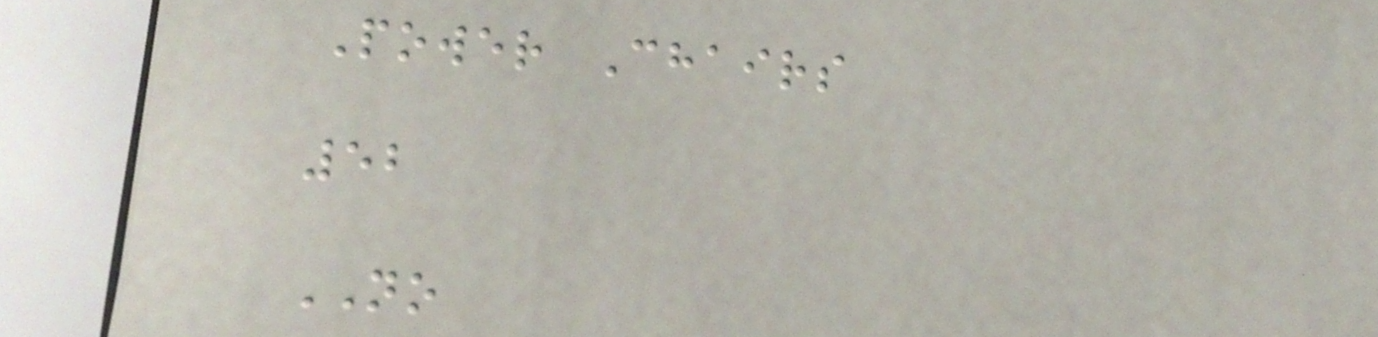Power Chairs
52
NO
